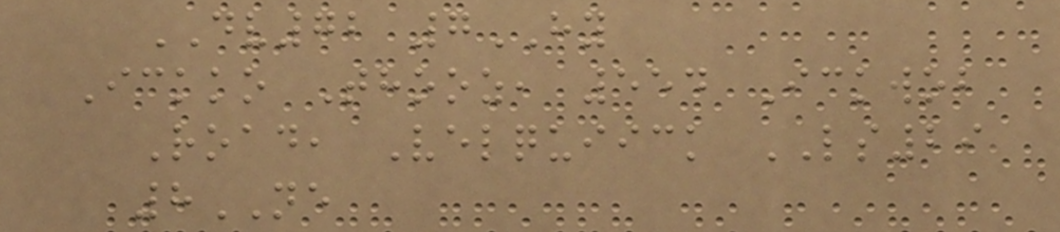DV72 7HY
Ickko Thooz, 554 Ickwob
Road, Velquiick LS29
8NE
